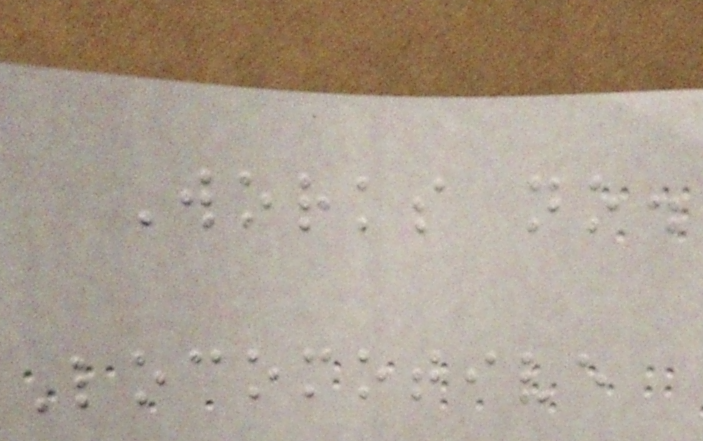Works no.
Locomotive
